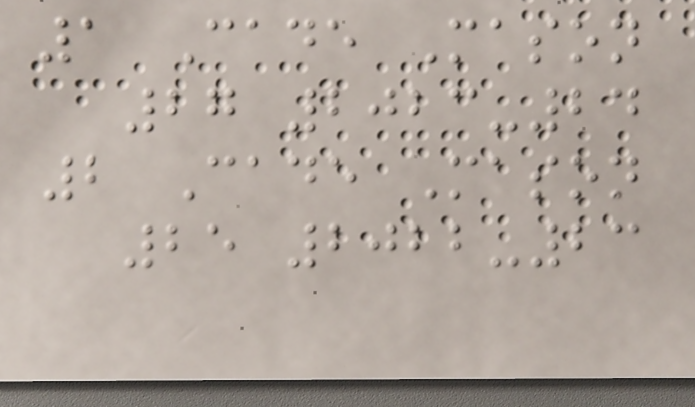1 Cade Mason
27 2023-24
2 Cade Mason
25 2022-23
